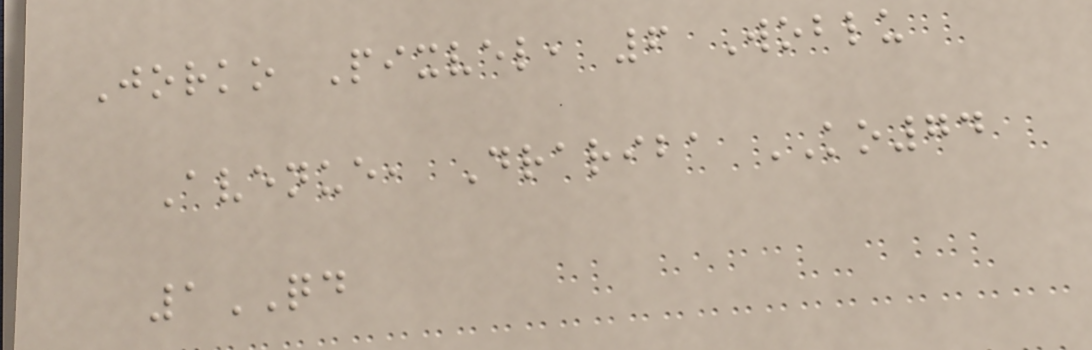Jorko Pixvel, 6 Woblu
Avenue, Drariba KO74
1QD
